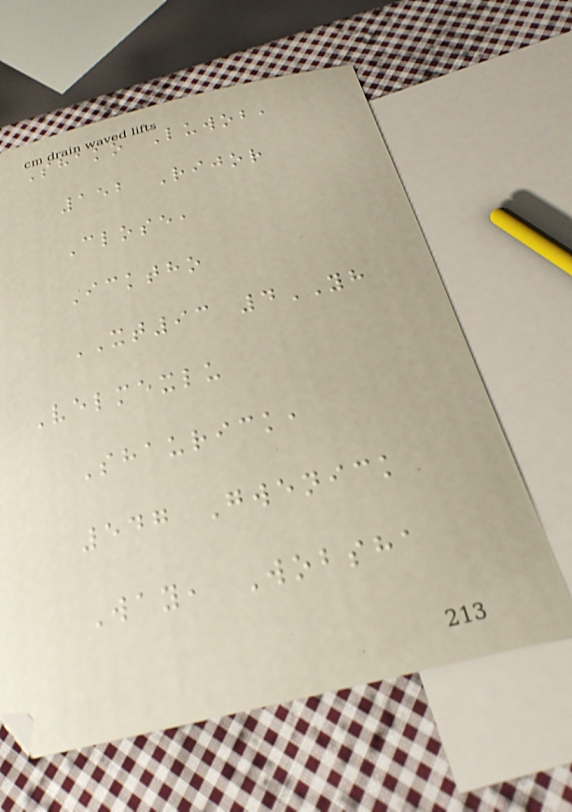Shako Luwob,
152 Rijor
Close,
Icktho
XT93 4YH
Velmexlu
Shaurick,
547 Gwenick
Way, Wobsha
